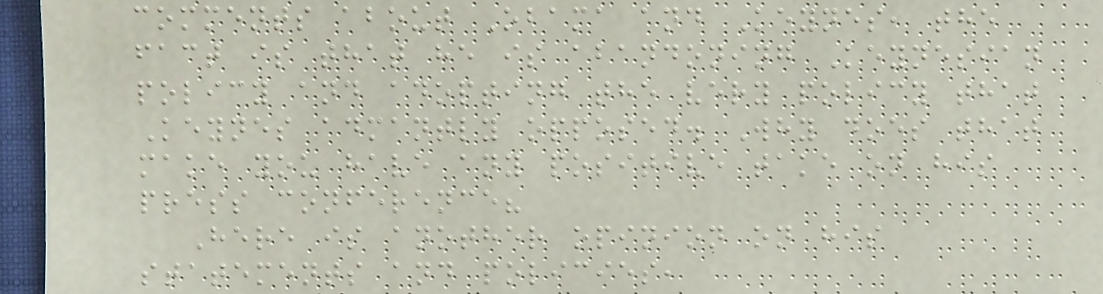comments about Obama and Keynes, the
fact is that he is abandoning Keynesian
policy and adopting the very policy that
Keynes admantly opposed. Why does that
make you have any positive take on his
press conference?
Here is another opinion on his
statements and policies,
